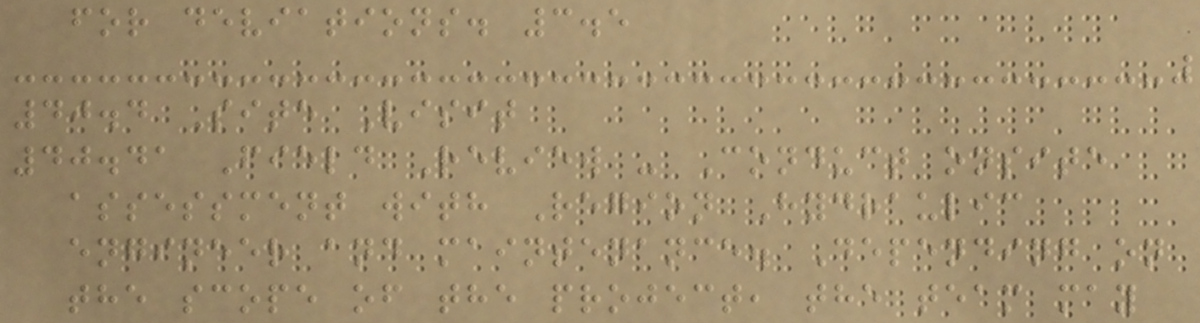for deviations. 3.5
40.4 Site Visit
40.41 Field Review - Conduct onsite
assessment with Region Hydraulic
engineer and maintenance. Depending on
the scope of the project, the team may
